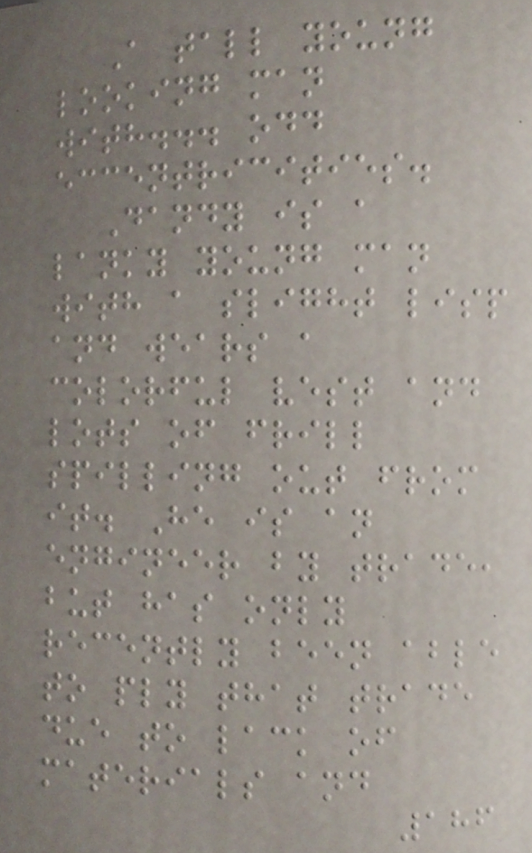A tall young
looking man
with... odd
eccentricities.
Dandy is a
lanky young man
with a slight lisp
and wears a
colorful vest and
lots of frill
spilling out from
it. He is an
engineer by trade,
but has only
recently been able
to ply that trade
due to lack of
materials and
186
